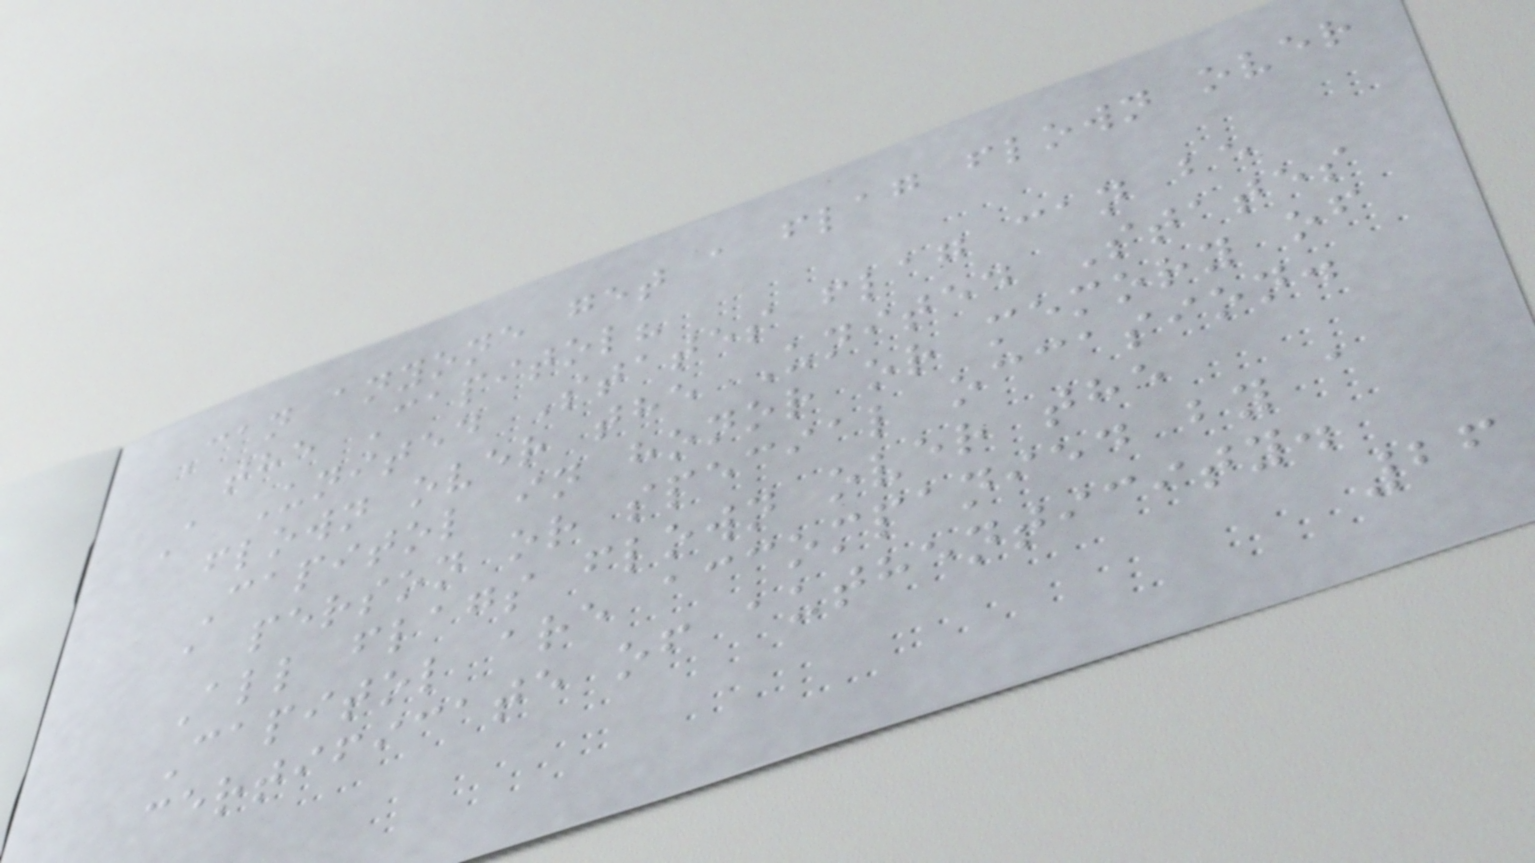Can anyone get a flag flown over
the Capitol?
A United States flag can be
flown over the United States
Capitol in honor or memory of
a person or special occasion.
All flags flown over the
Capitol are accompanied by a
certificate of authenticity.
26
